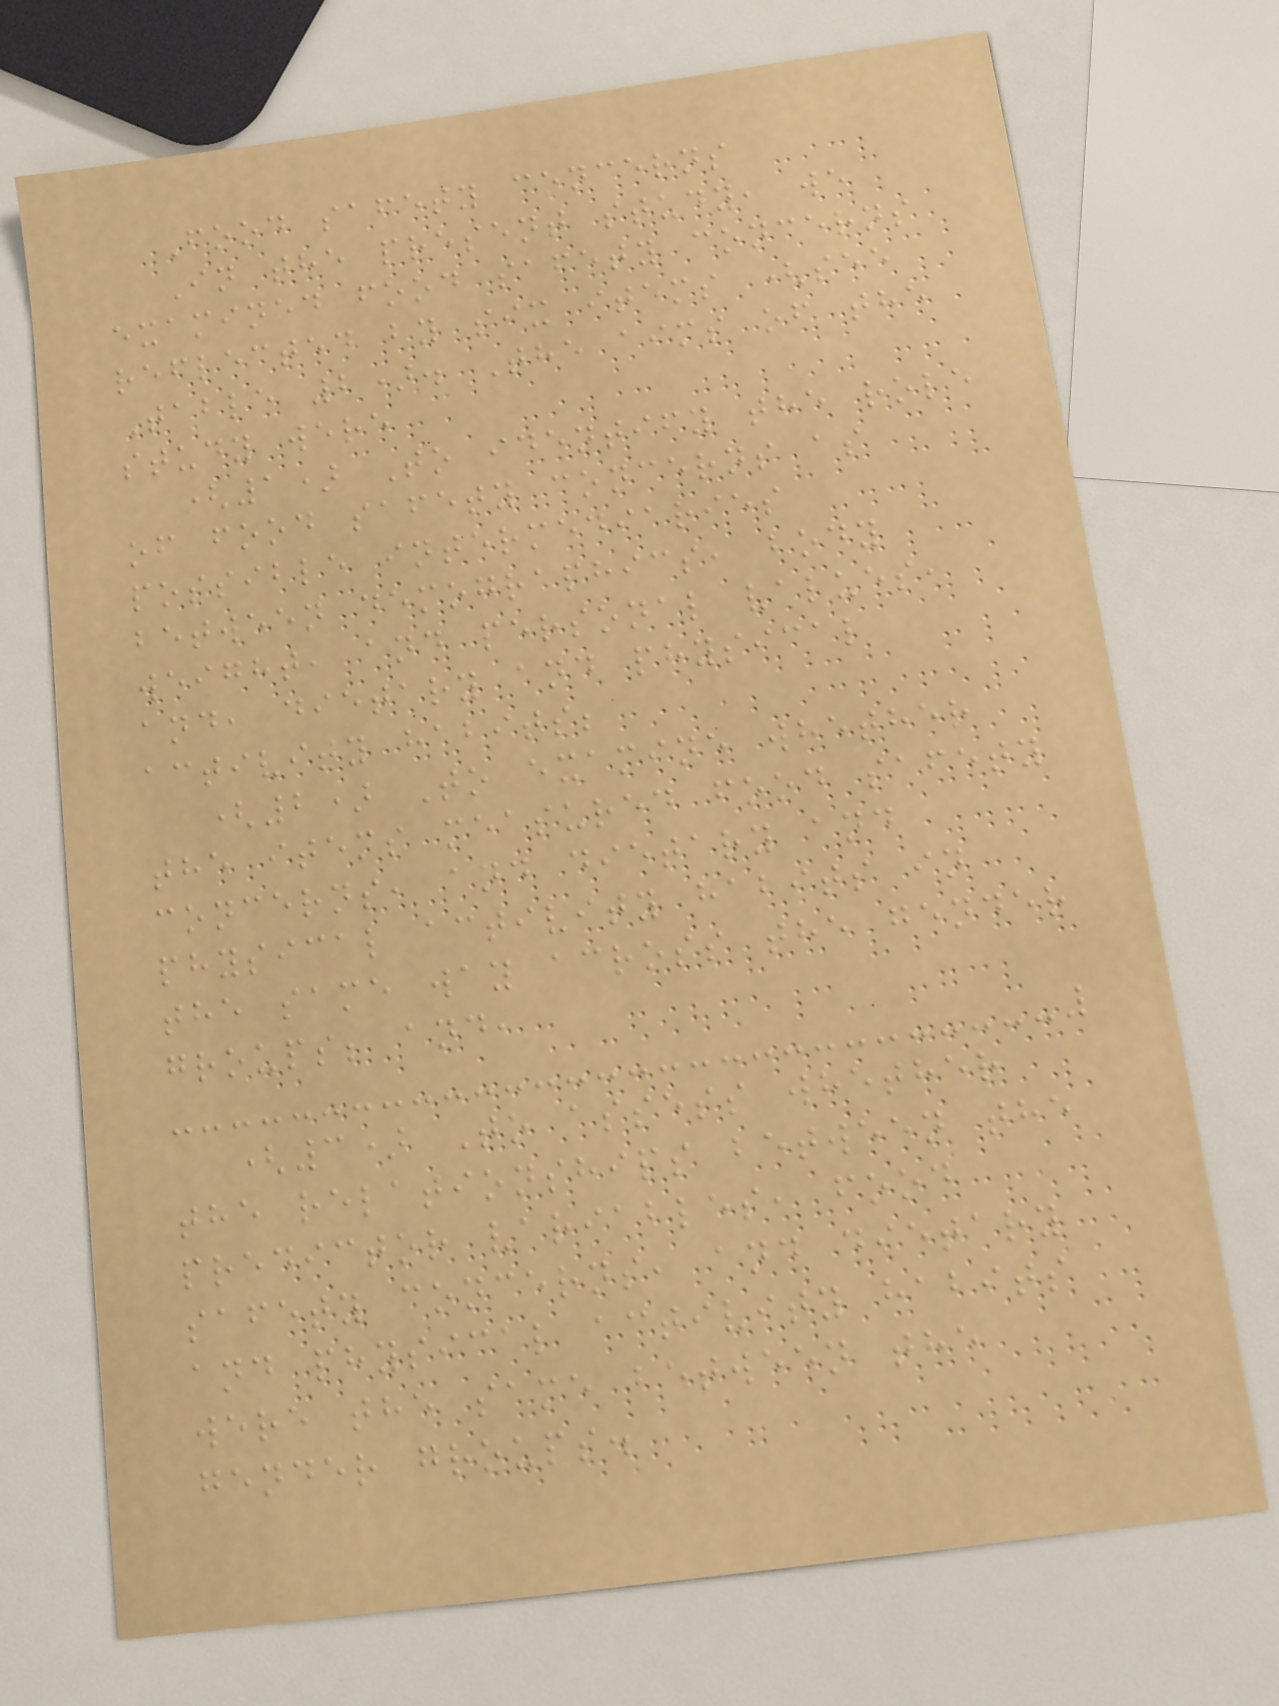Food safety concerns
In the present study, we
examined food safety concerns
reflected by six items (see
Table 2). The aims of the
study were
(1) To identify the role
of food safety concerns as
possible intermediaries
between demographics, body
weight, and personal values,
and, dietary and physical
activity habits;
(2) To examine whether
the items measured food safety
concerns, and dietary and
physical activity habits in
the same way across the gender
groups; and,
(3) To assess whether
the relationships between the
predictor variables, food
safety concerns, and dietary
and physical activity habits
were the same between the
gender groups.
